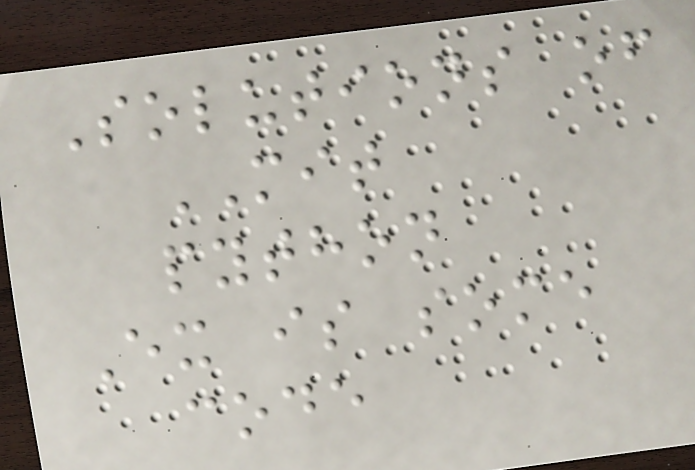Solutions of
MIT
python
Ex is some
code
